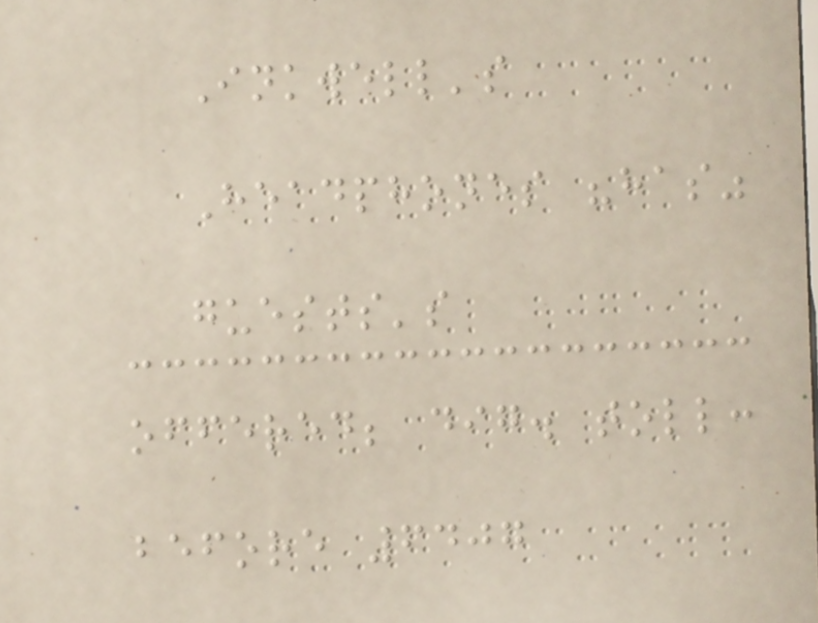Inkwell's
Headphones "has"
guests's
offered; dig. toll:
before 6407
